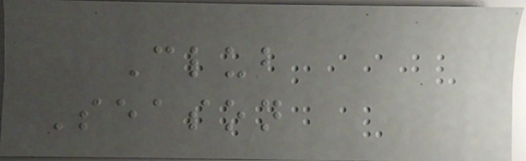Club
Season
